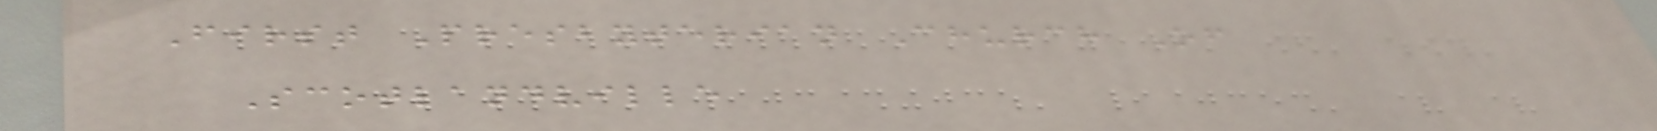First Presbyterian Church Of
Scotlandville
